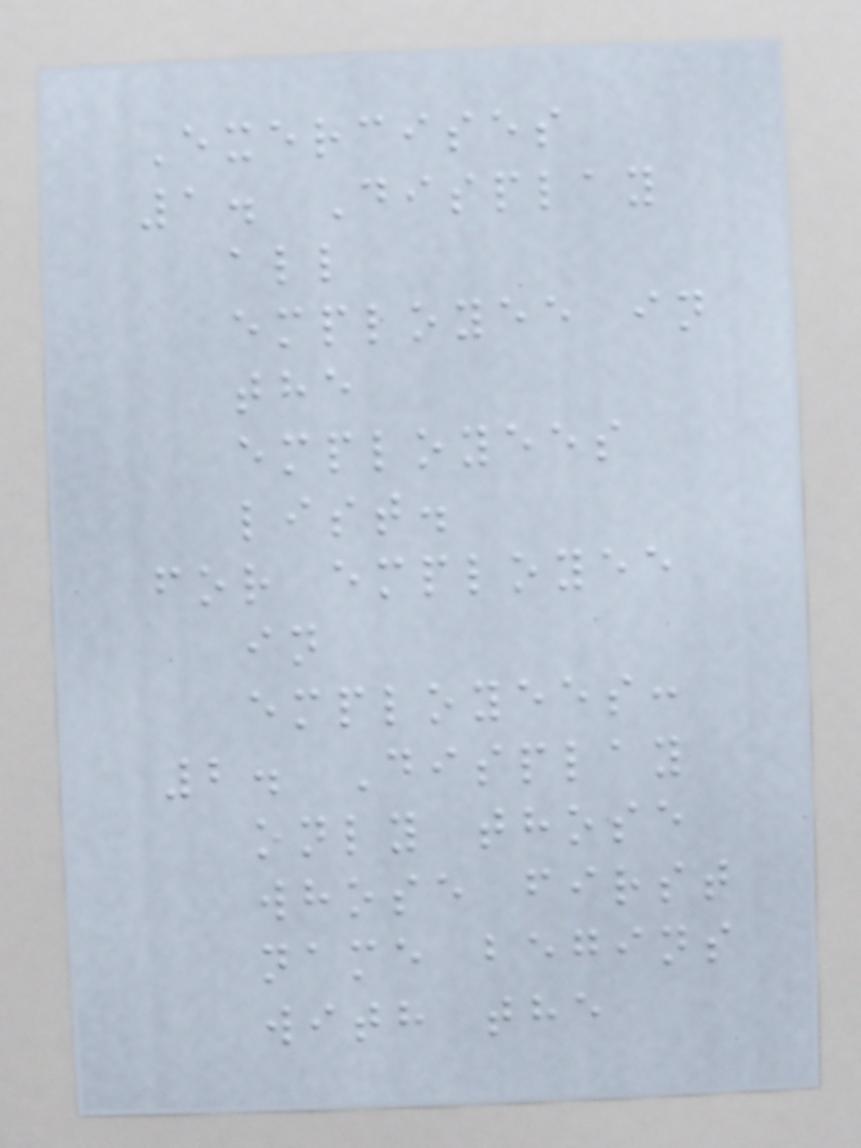Exercises
1. Display
all
employee in
the
employees
list.
for employee
in
employees:
2. Display
only those
whose first
name begins
with the
